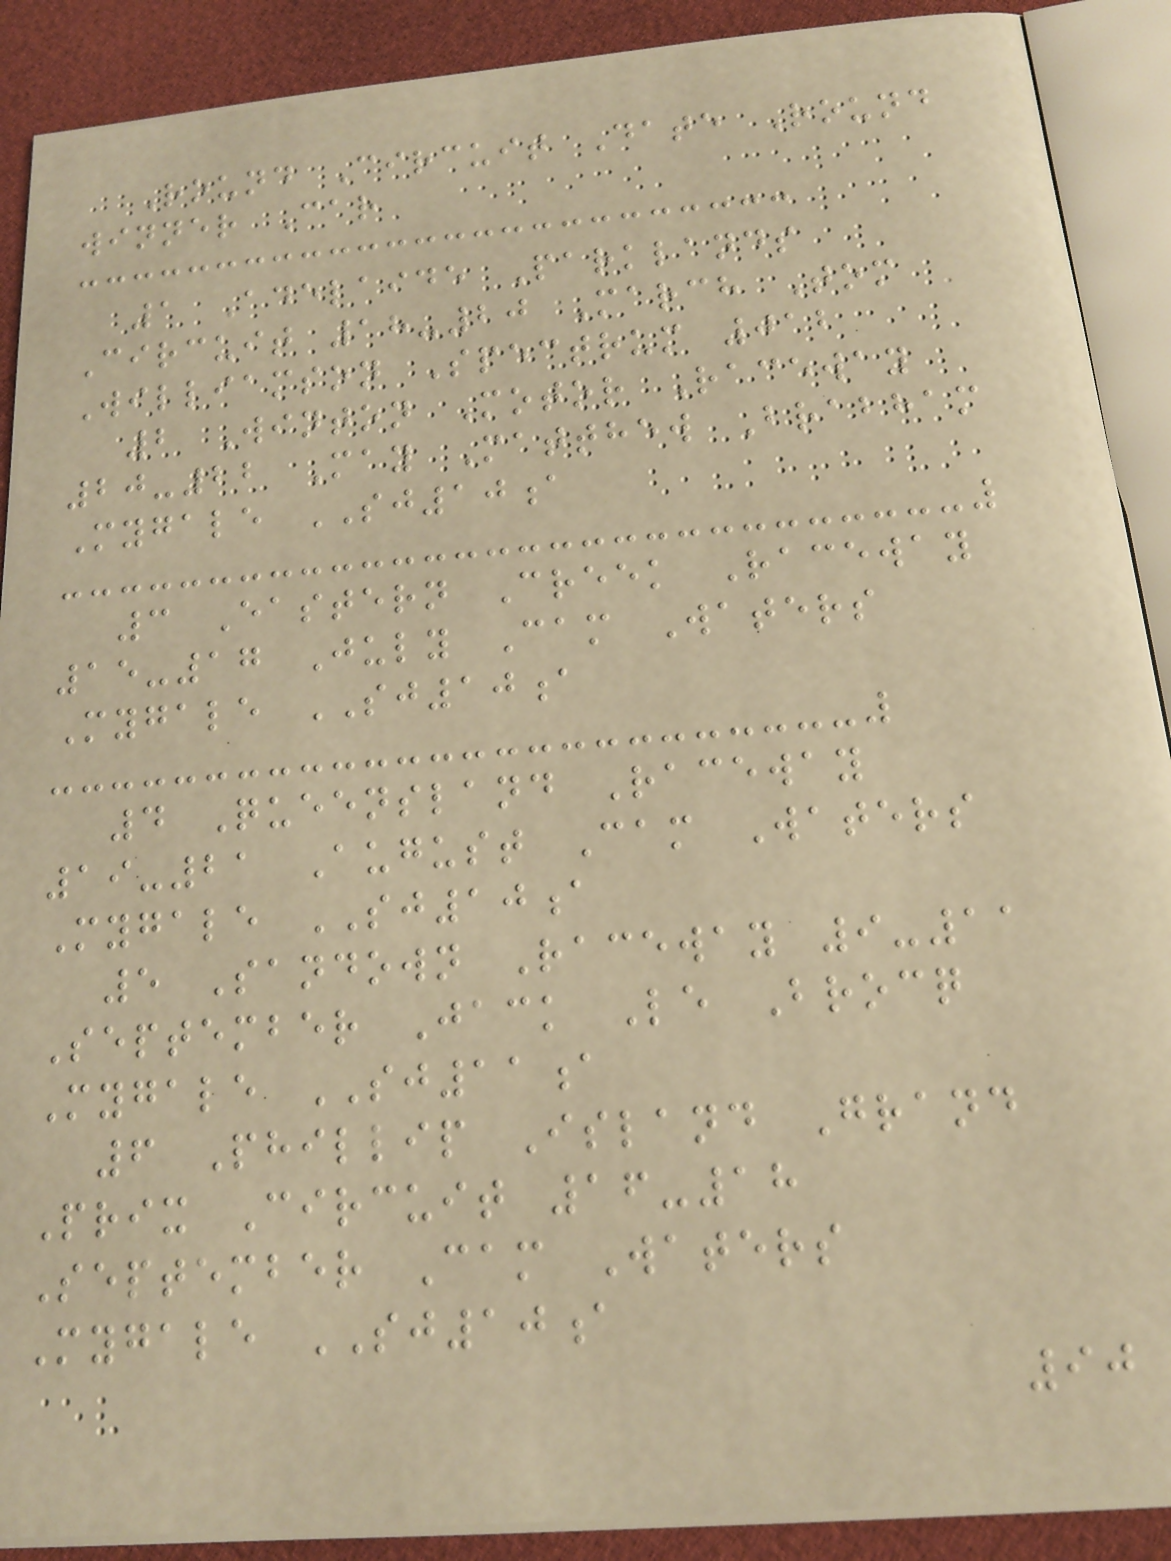Round Circuit Date Round
winner Car
1 Adelaide Parklands
Circuit 18-20 March Tom
Williamson Spectrum 012
2 Winton Motor Raceway
20-22 May Matthew Brabham
Mygale SJ10a
3 Eastern Creek Raceway
15-17 July Cam Waters
Mygale SJ10a
4 Queensland Raceway
19-21 August Cam Waters
Mygale SJ10a
5 Sandown Raceway 9-11
September Jack Le Brocq
Mygale SJ11a
6 Phillip Island Grand
Prix Circuit 16-18
September Cam Waters
Mygale SJ10a
90
